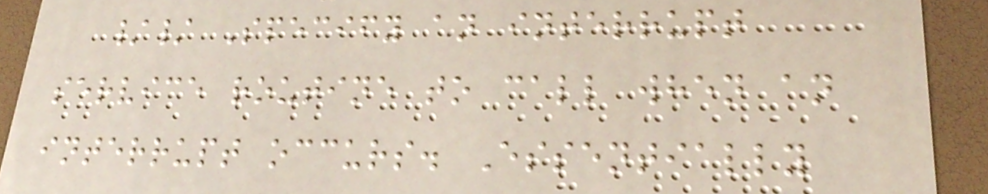// Specify an interrupt
service routine to call when an
interrupt occurs. Essentially
